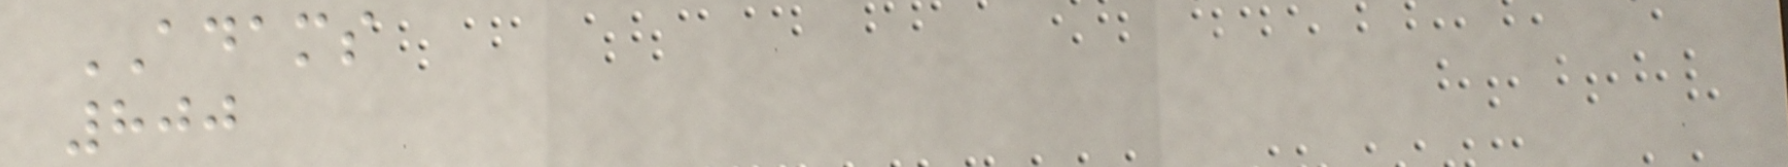ADAMS
800
